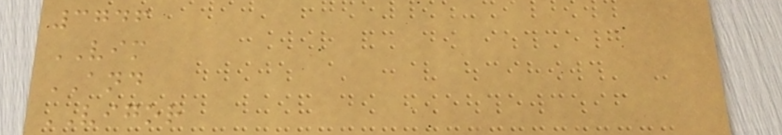3746
VIM
AND
VIGOR
